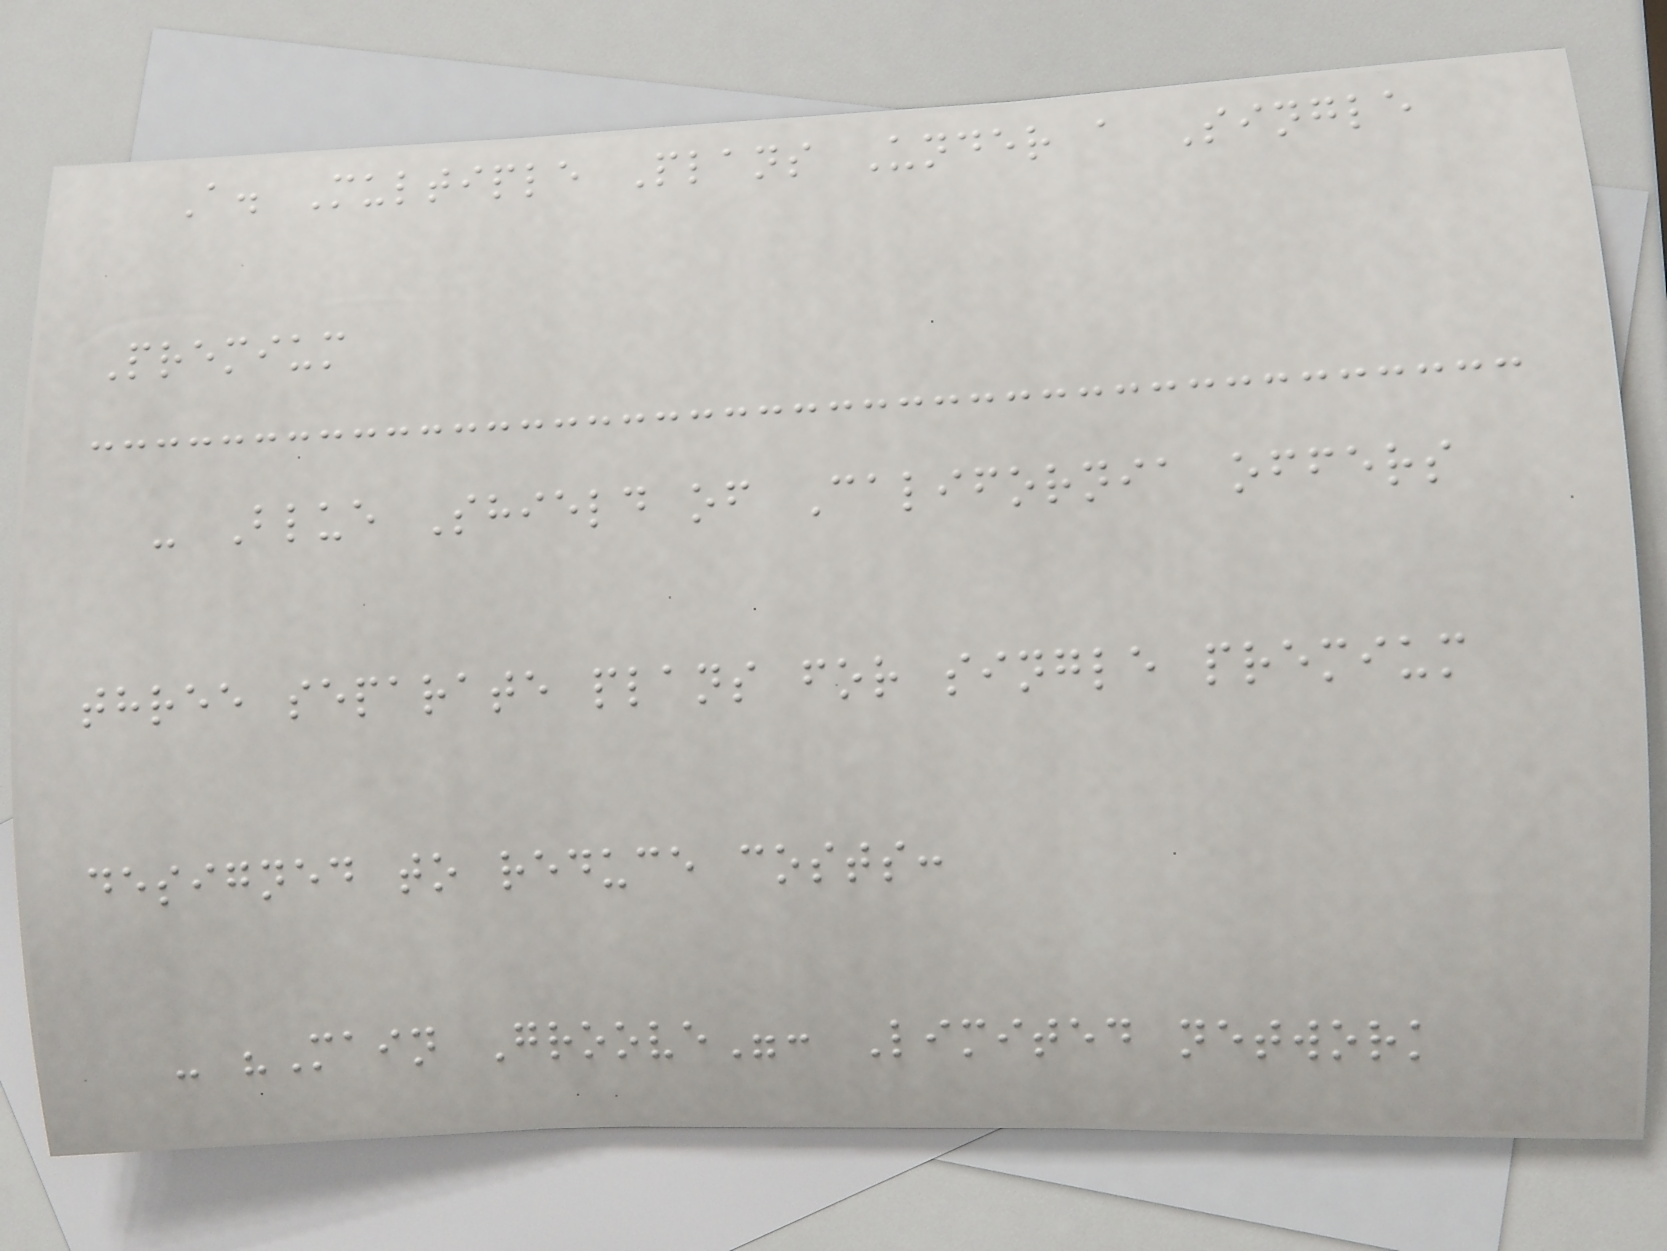A. Multiple Plans Under a Single
Premium
- Blue Shield of California offers
three separate plans for single premium
designed to reduce costs:
- "Main Groove": Limited network
